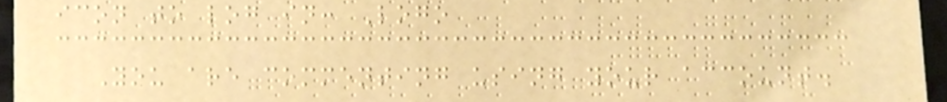icon to log in: Logo
You are commenting using your account.
